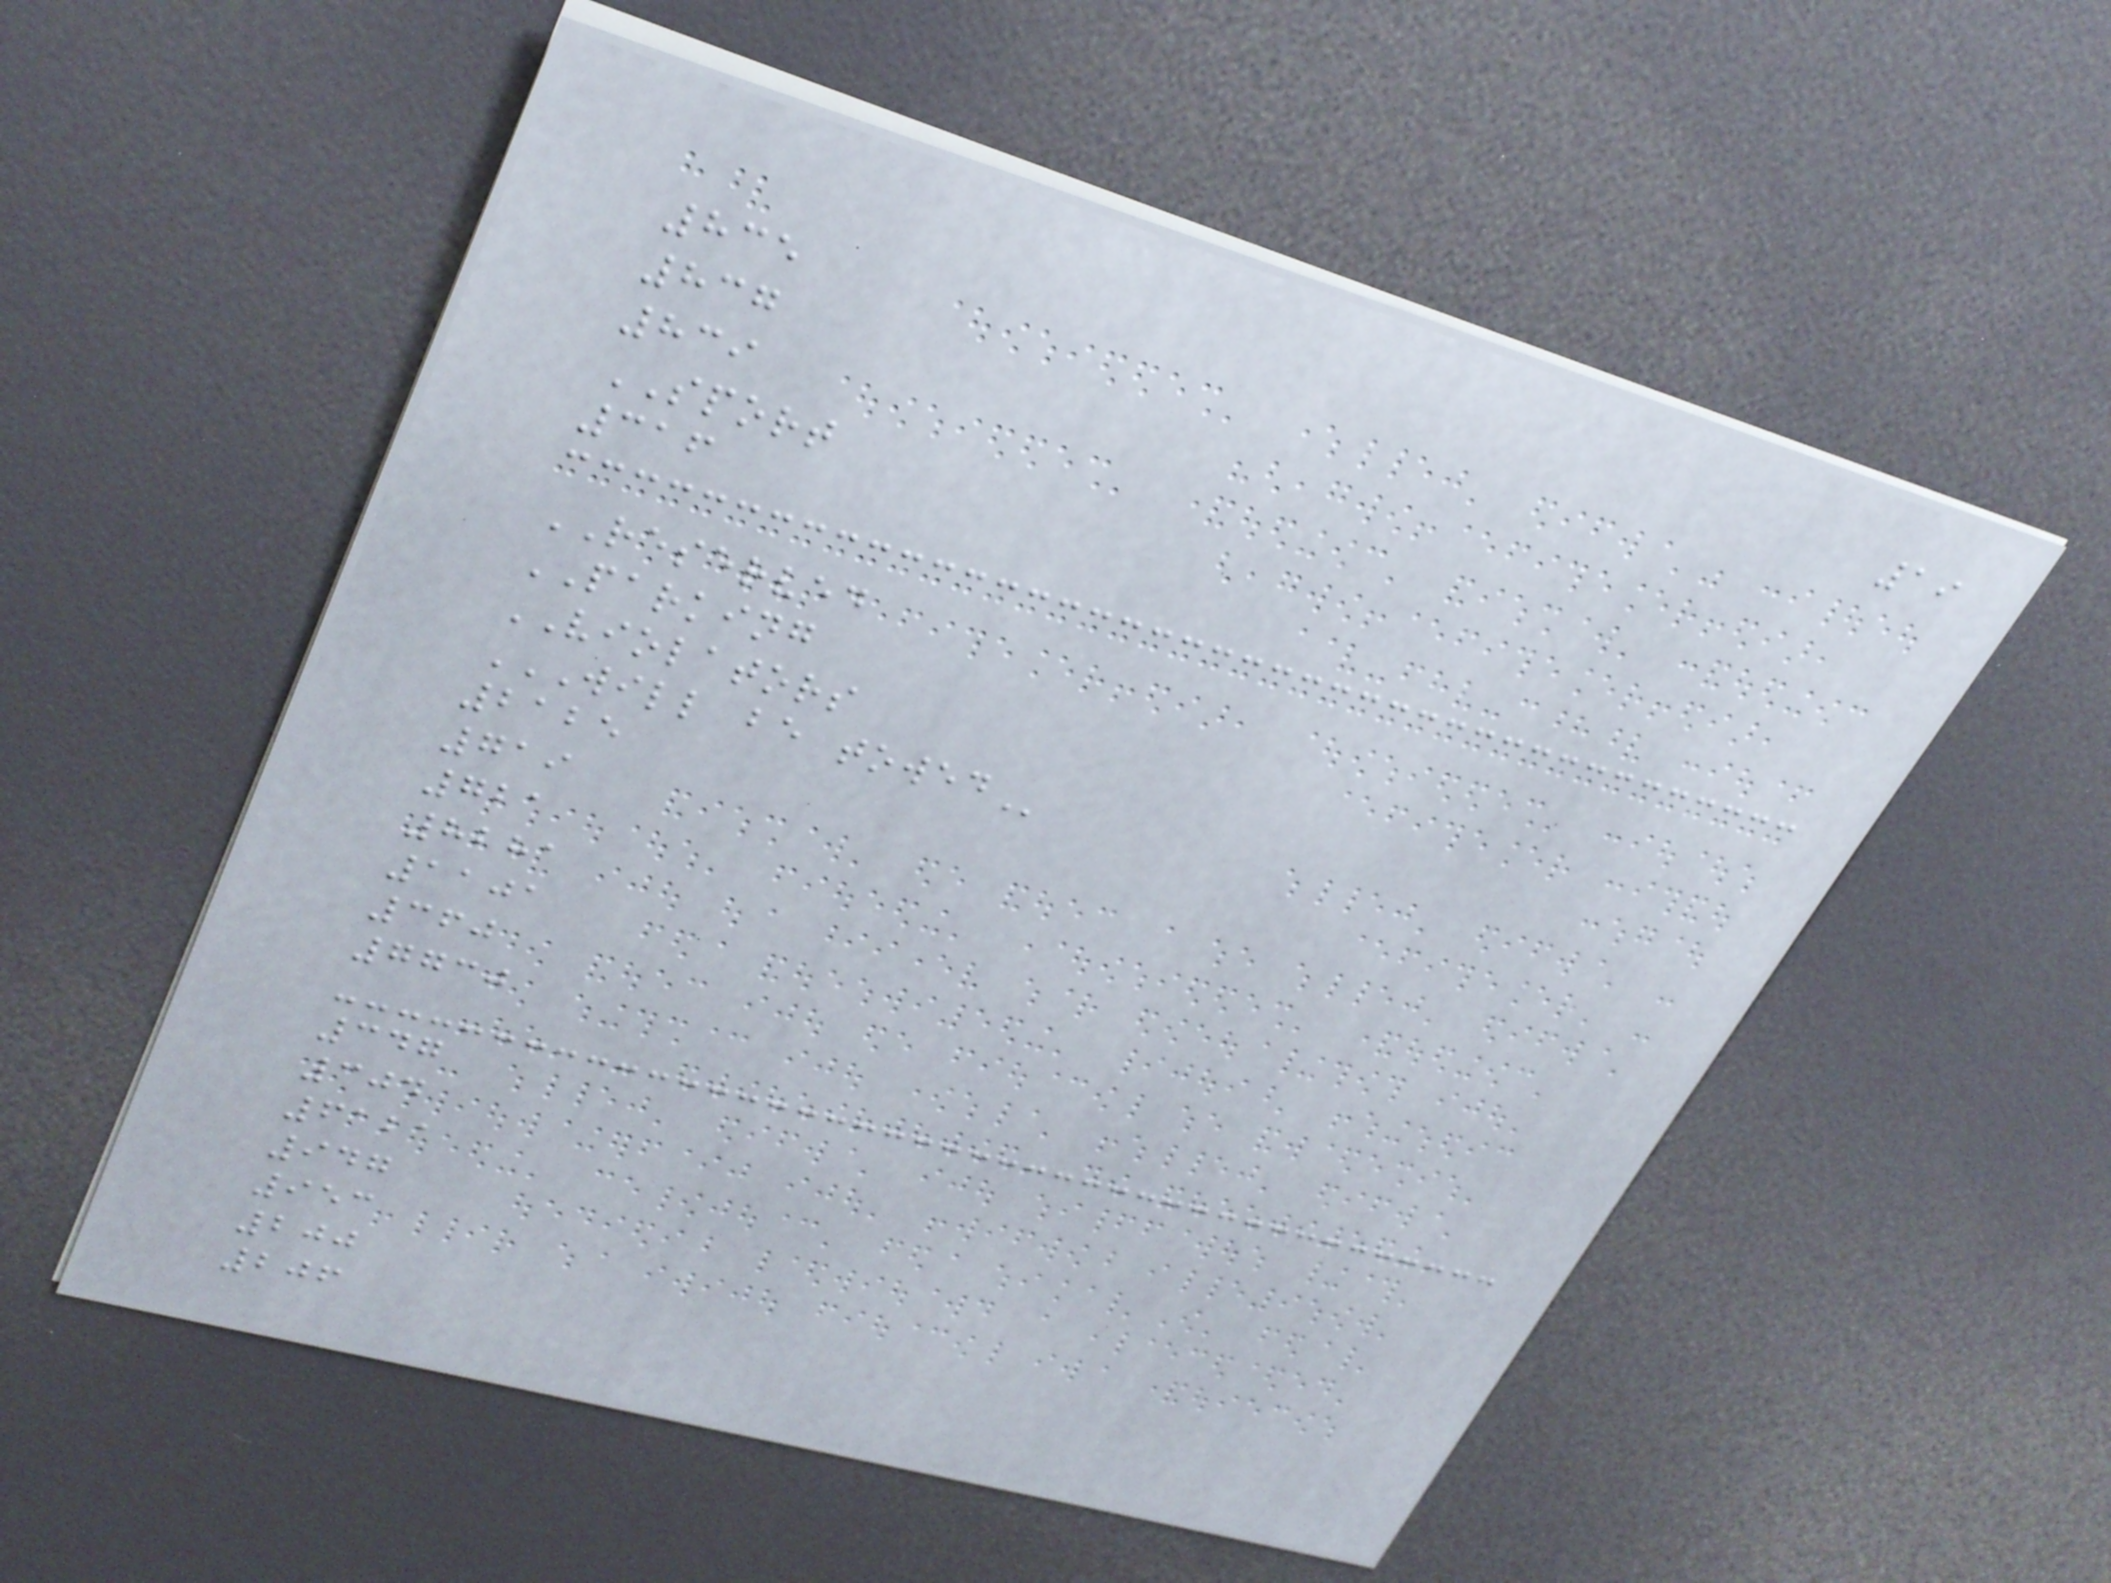19
835
837
839
SPORT
316
RESERVED
PARKING
VIOLATORS
WILL BE TOWED
2125
719
721
8281
1101
360
7730
347
304
6121
947
953
200
206
